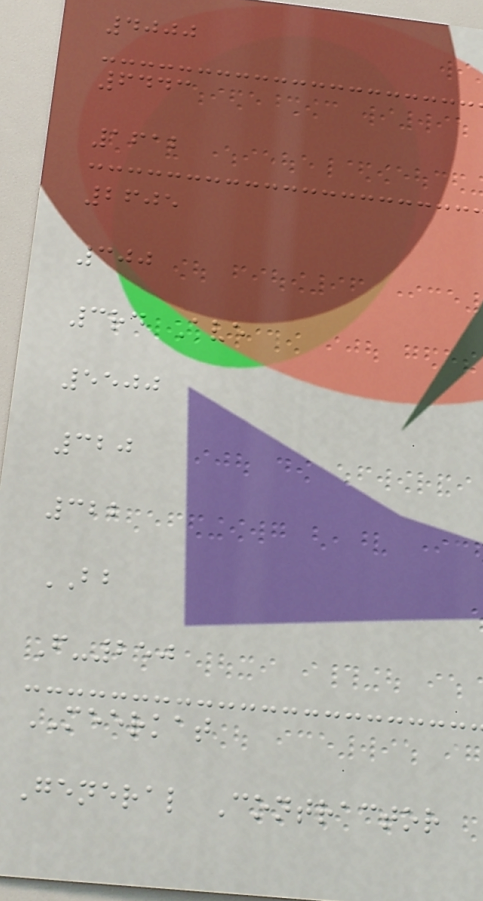4000
6443
1612
2605
300
3rd Ave
5500
320
322
BB
F-250
MEERKAT
General Contractor
